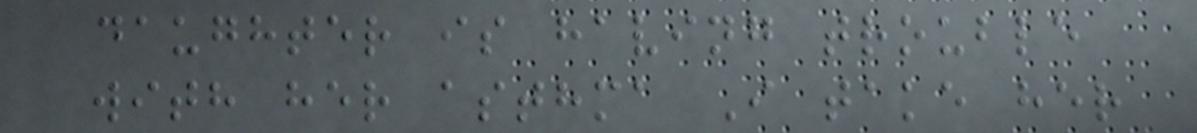daughter is having trouble
with her asthma I take her
